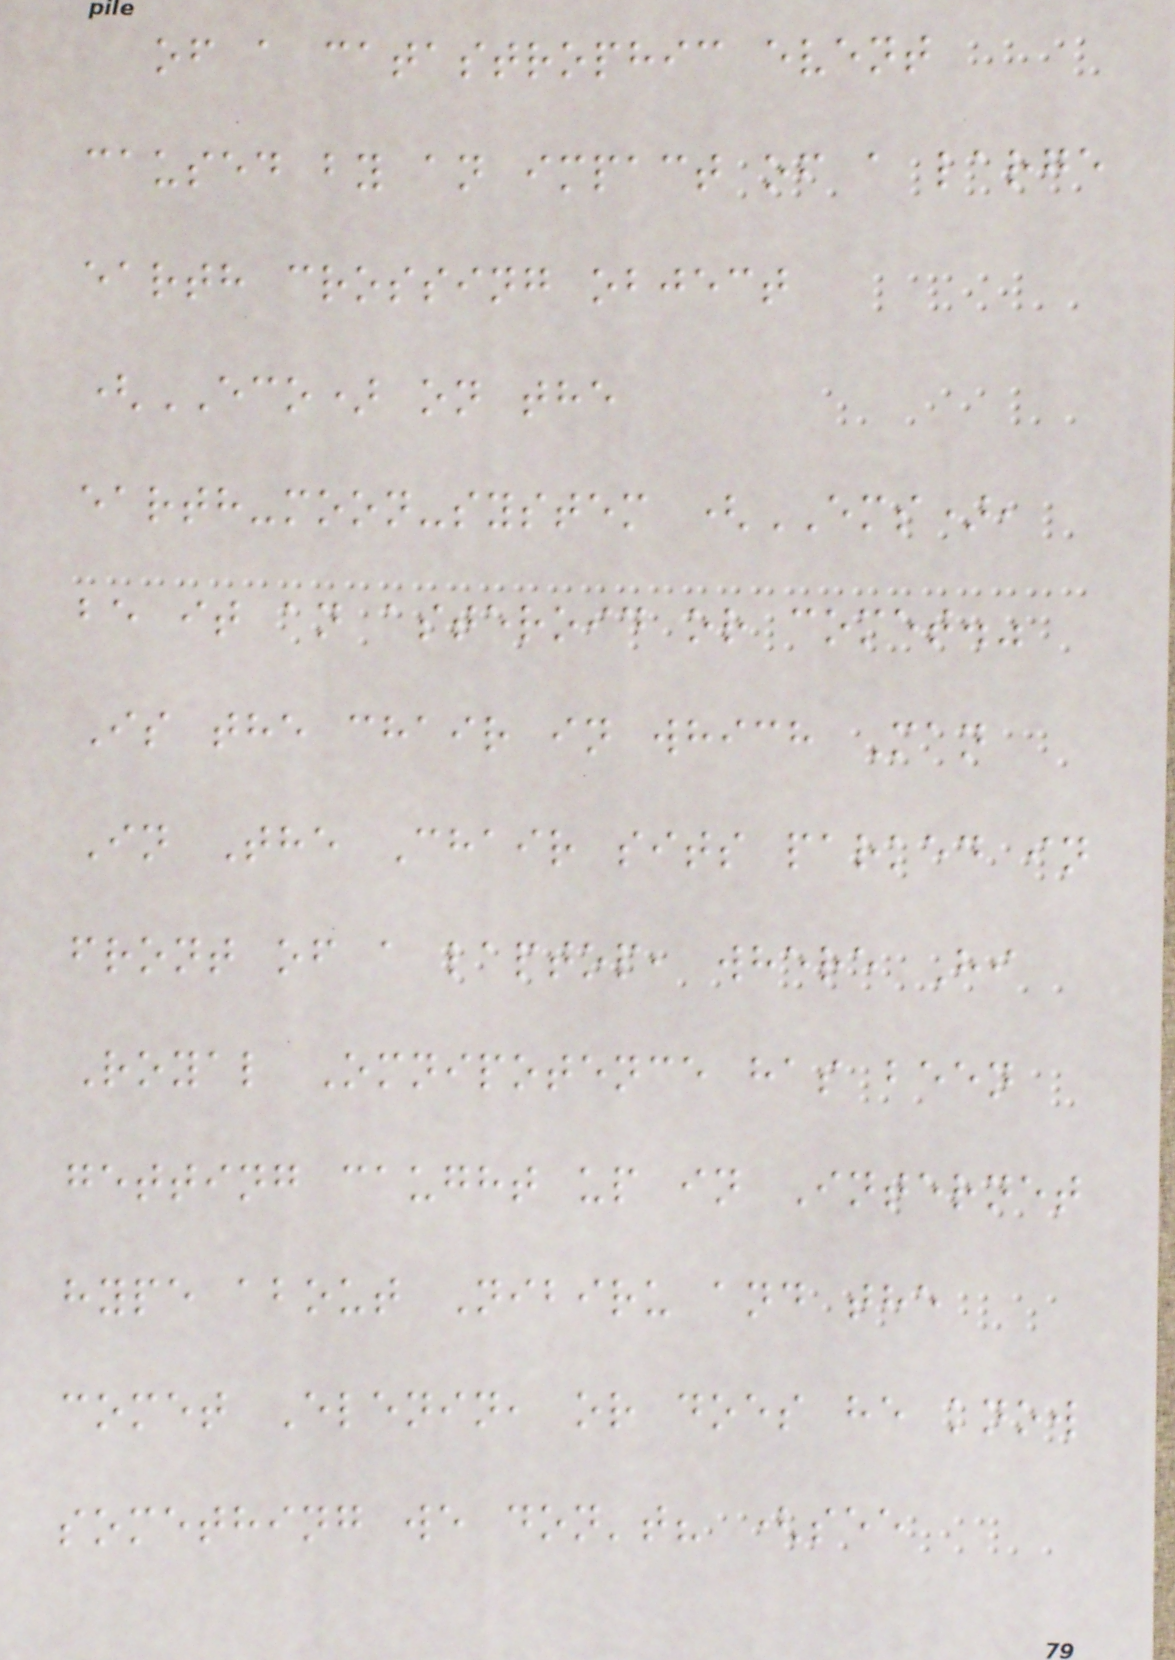of a catastrophic event
caused by an impact of a large
earth crossing object
(ECO) on the
earth-moon-system (EMS),
be it an asteroid or comet."
Is the chair in which Man
In The Chair sits parked in
front of a laptop, where Hi
Royal Omnipotence has been
getting caught up in Internet
hype about Nibiru and the
comet Elenin, or does he know
something we don't? (see
